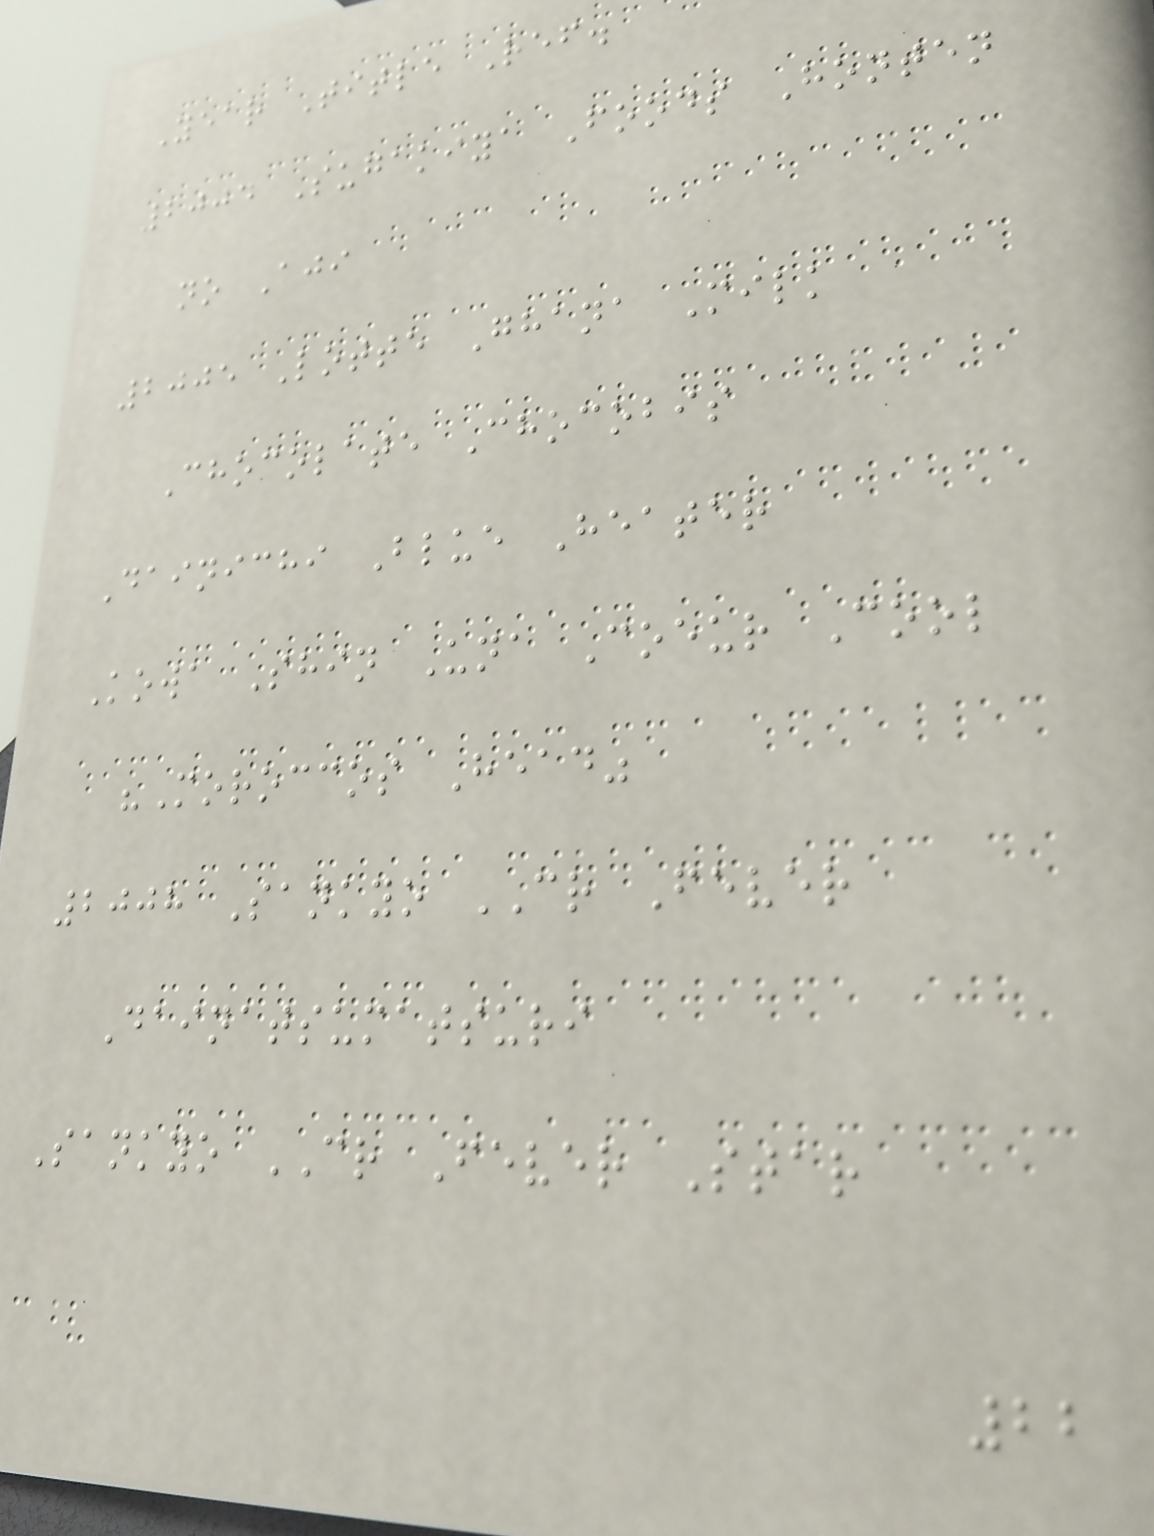Year Title Ref.
2004 Sugakiya Foods Honten
no Aji
2005 Lotte Ghana Milk
Chocolate Chocobis
Dainichi Blue Heater
Kowa Shin Una Coeur Cool
"Moroccos Head"
2008 Sankyo CR Fever
Dainatsumatsuri
Sankyo CR Fever Star
22
